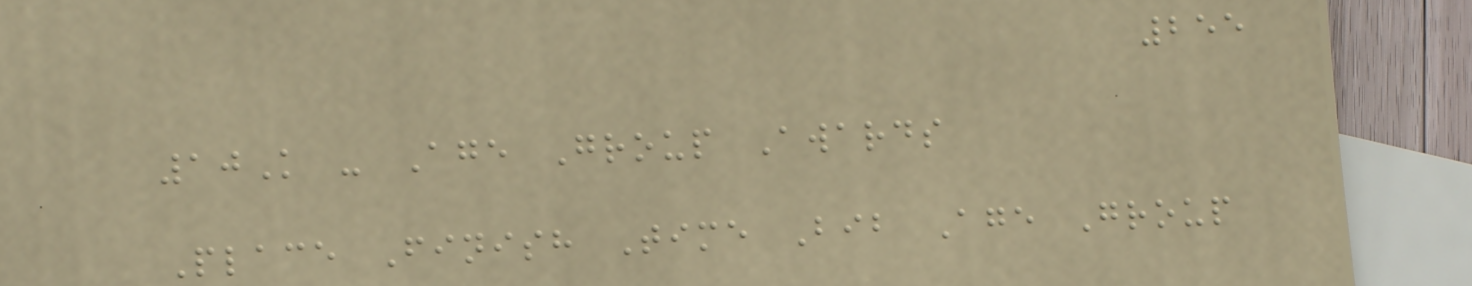255
10K - Age Group Awards
Place Finish Time Bib Age Group
